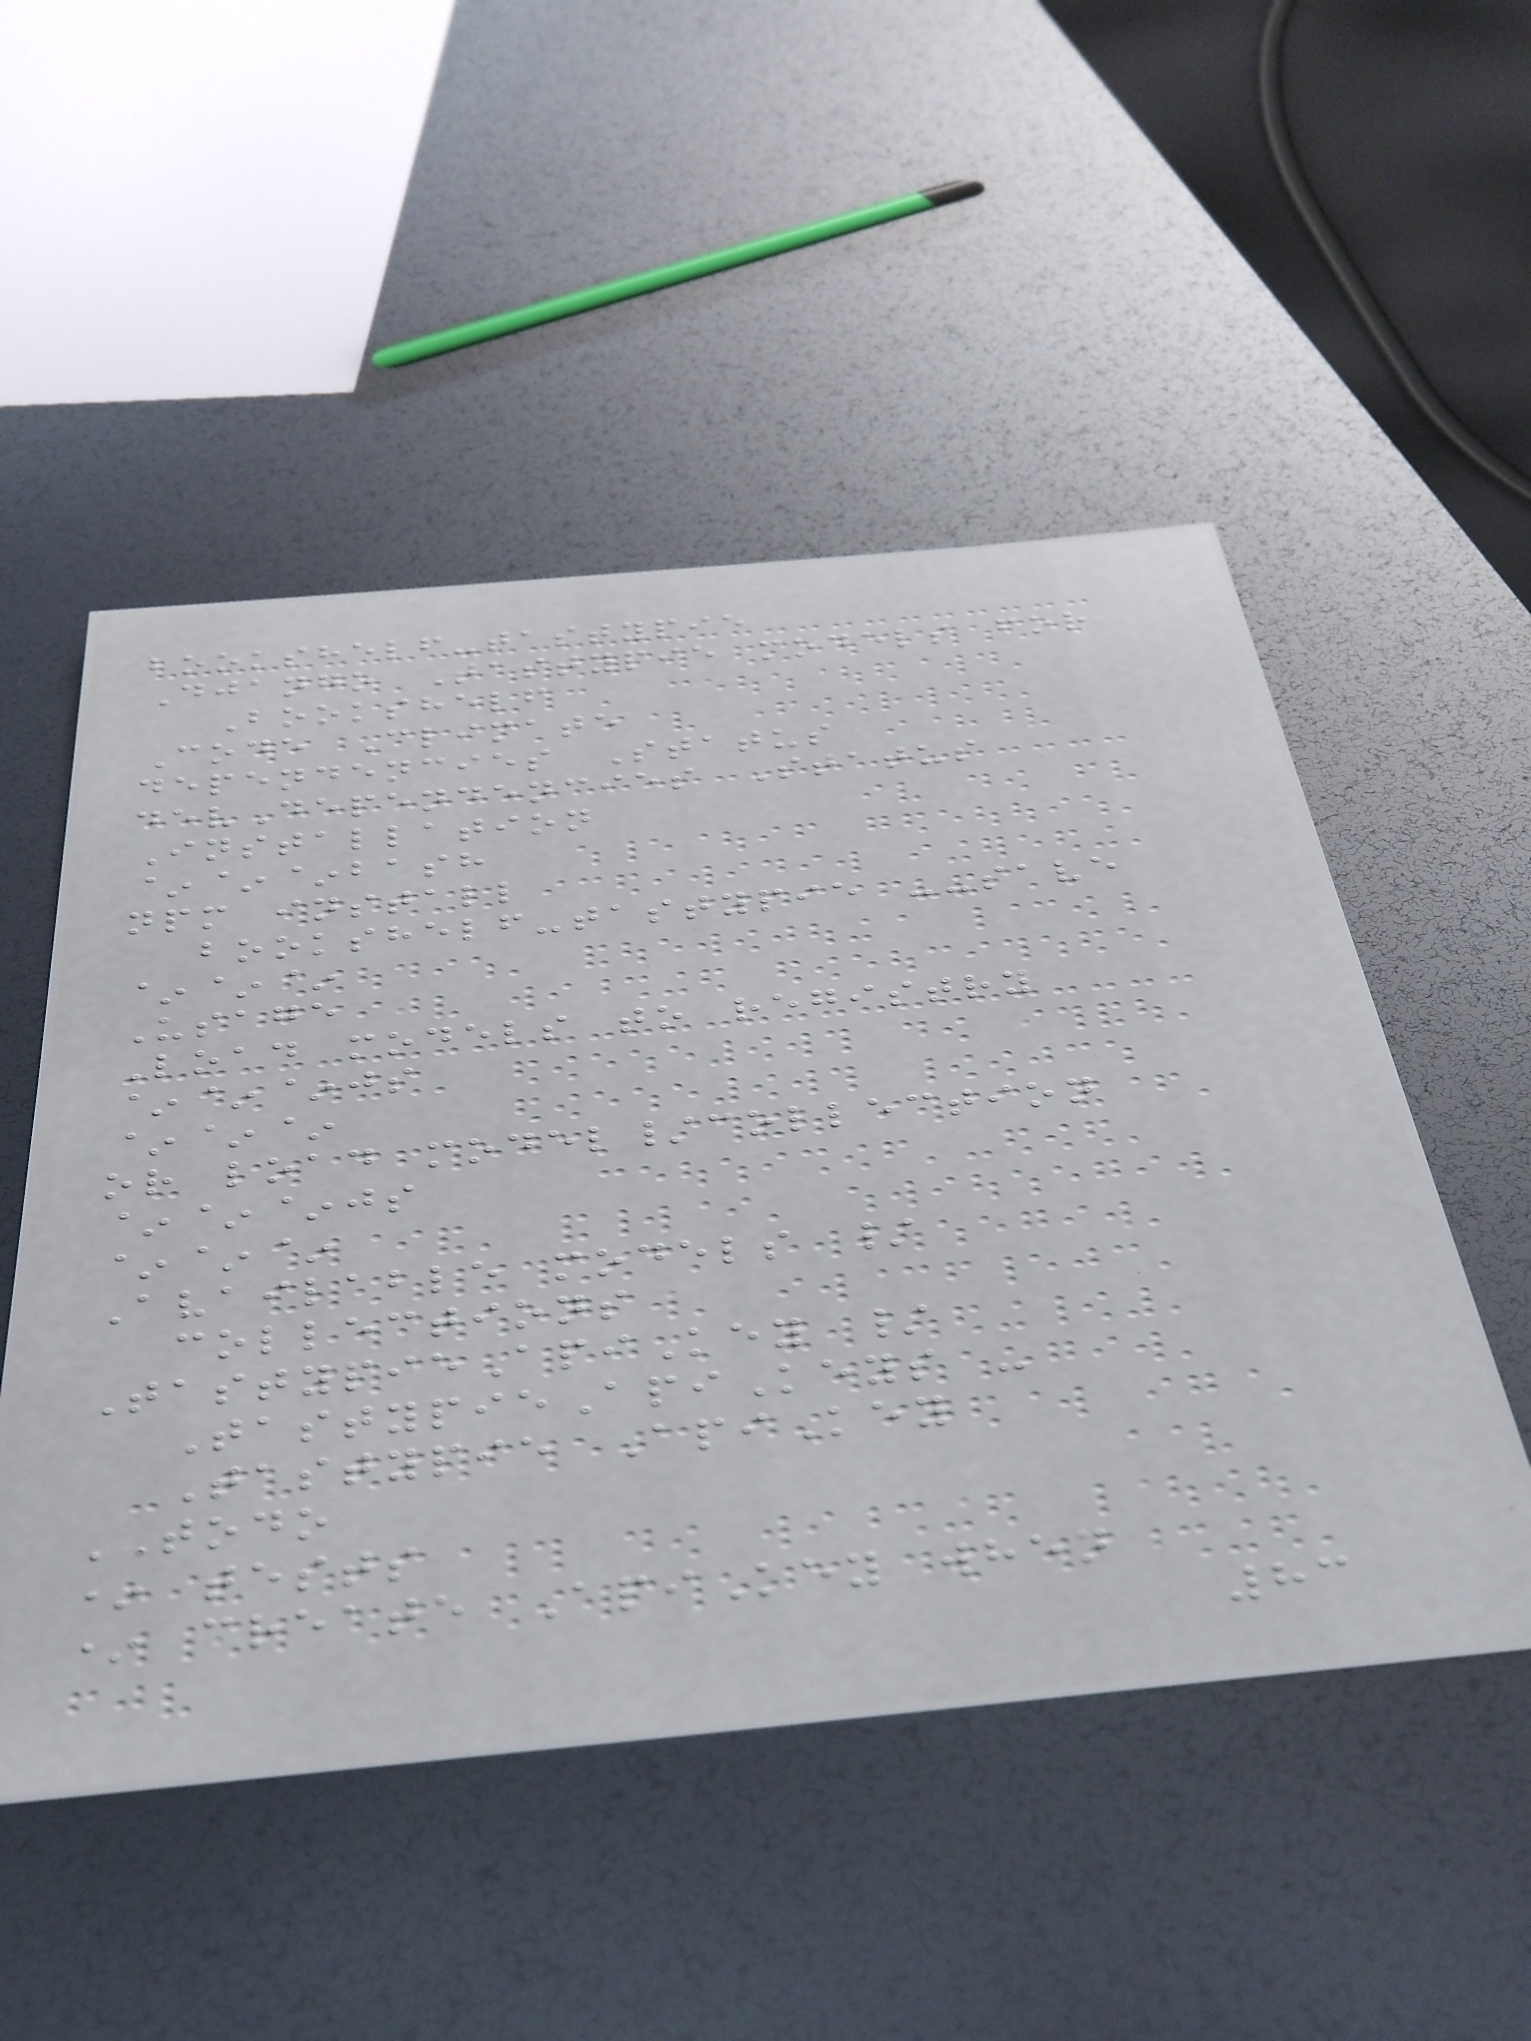bookshelf-tastypie
Django Tastypie models for
Bookshelf
Code Climate
dependencies Status
devDependencies Status
Installation
~~~bash
npm install
bookshelf-tastypie --save
~~~
Usage
Load models to registry
~~~js
~~~
or load model/collection
~~~js
~~~
Available models /
collections
TastypieApiKey /
TastypieApiKeys -
Tastypie ApiKey
TODO
* tests
* create ApiKey when
83
